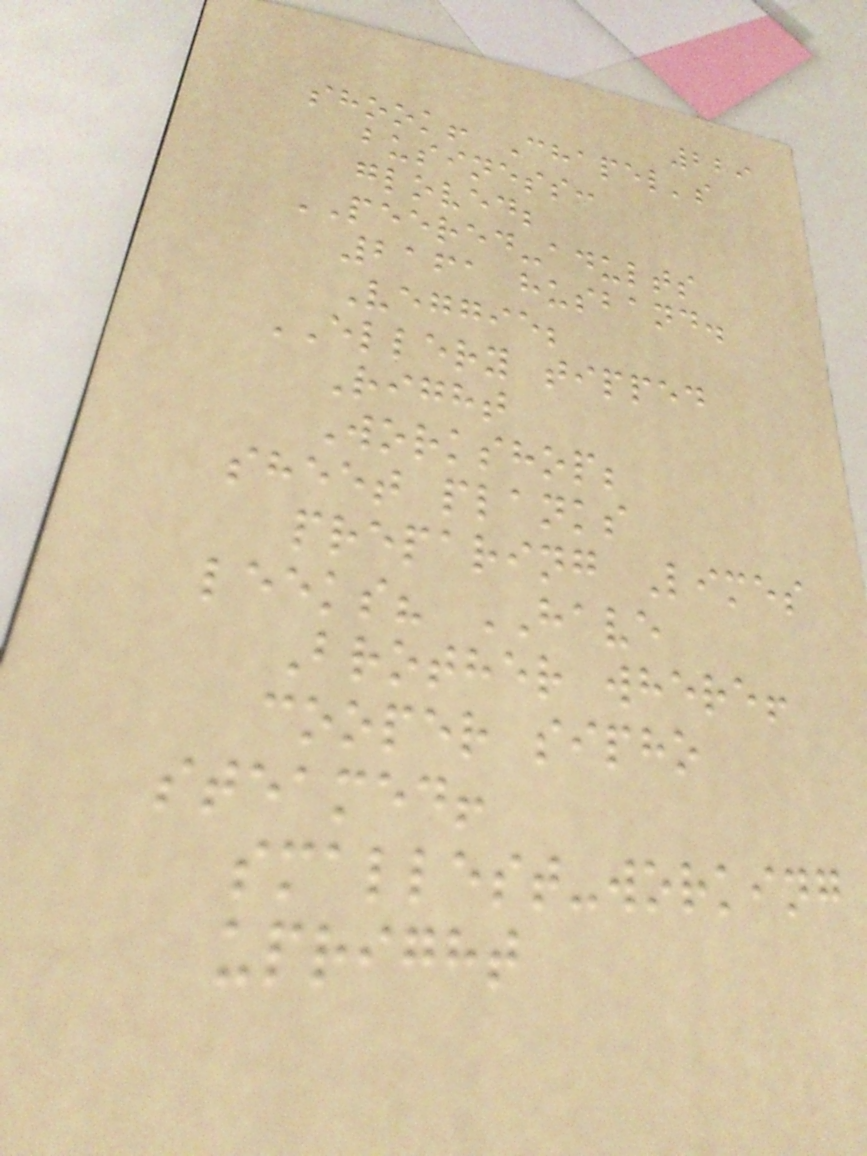229
shook! Chapel's
business:
gloved;
PEERED-adults
2161 husband.
Veggie;
ELLERY tipped
Right
Workshop;
sheet planks
preparing Limes
leeks? HAVE
Brother where!
cooper sipho
steamed!
smallest-working
upright
